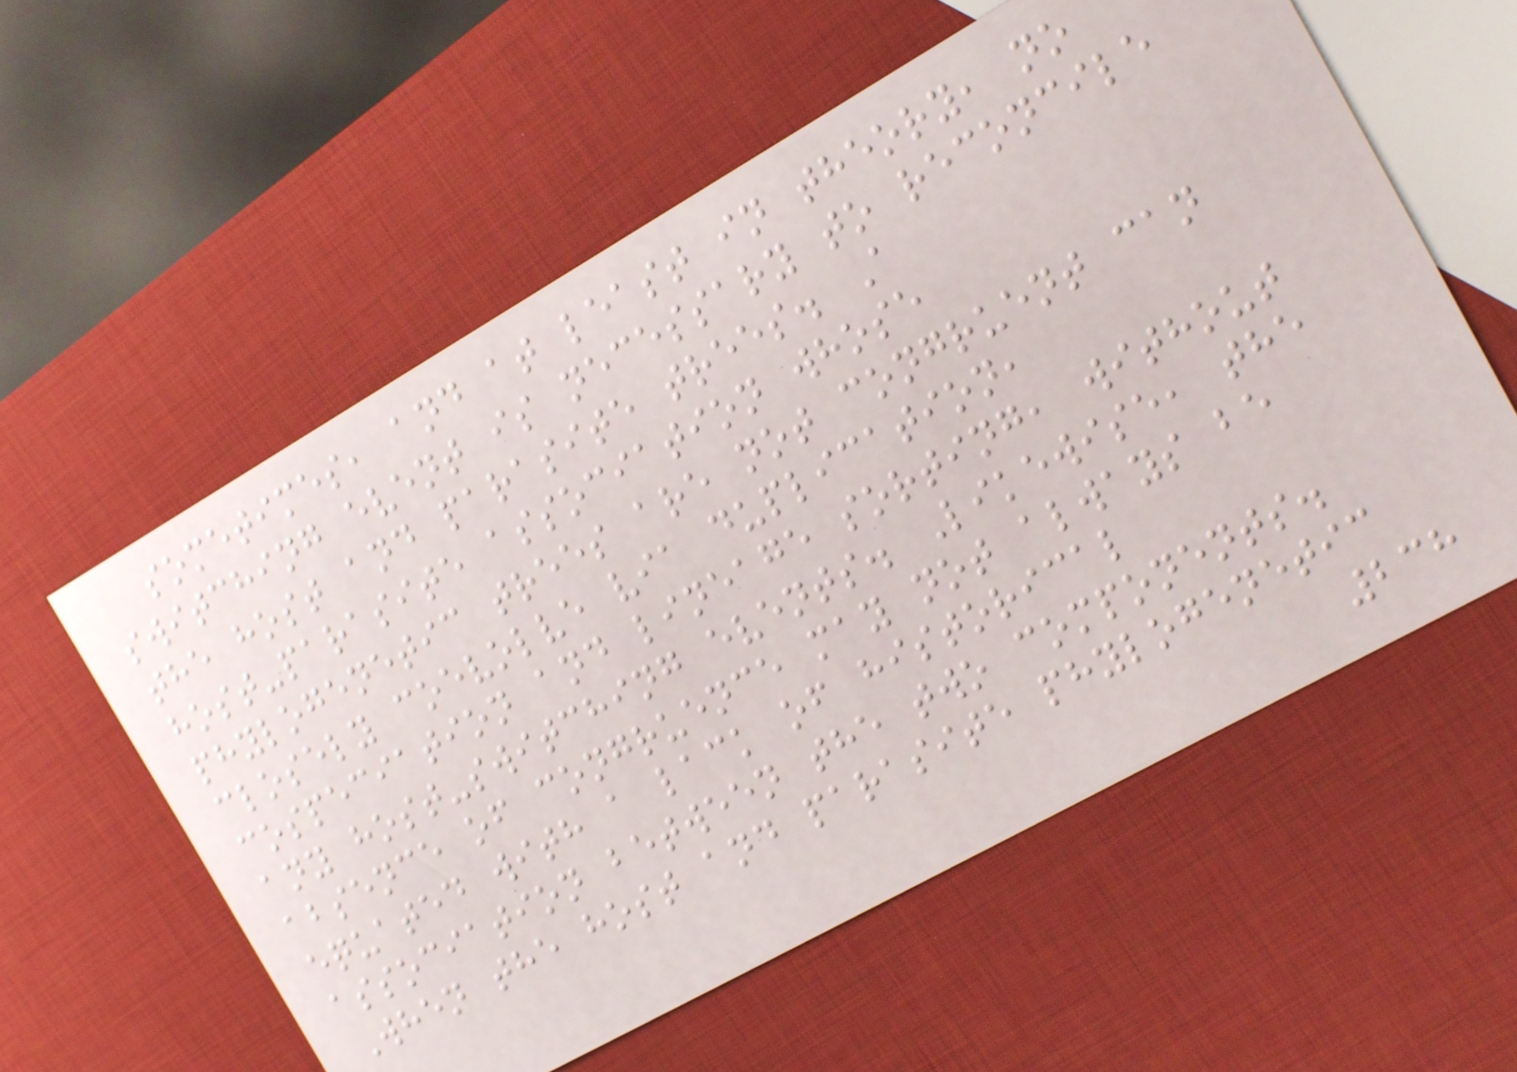sometimes, and at least in theory, no
switching event is necessary to reconcile
the host and parasite trees. A
host-parasite association whose
phylogenetic trees are not congruent can
closely coevolve via duplication,
cospeciation and lineage sorting, without
any host-switching events. Likewise, the
absence of congruence may not always be
equated with a lack of historical
association between the two components.
When the host and parasite phylogenetic
238
